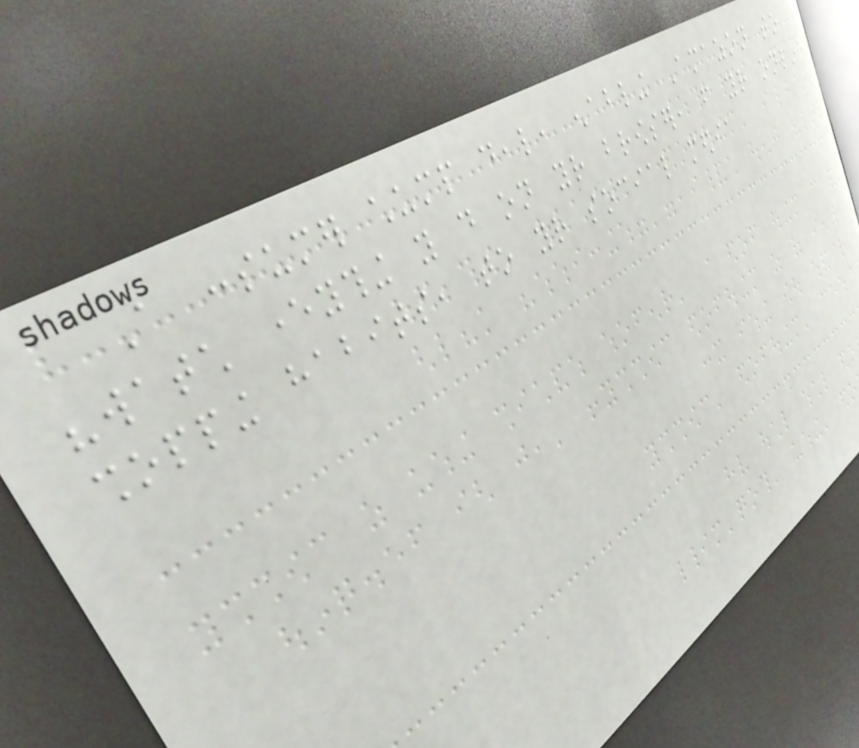A consumer chump deal, enabling Amazon to
"watch everything you do on your browser, from your online
shopping habits, to your social media
